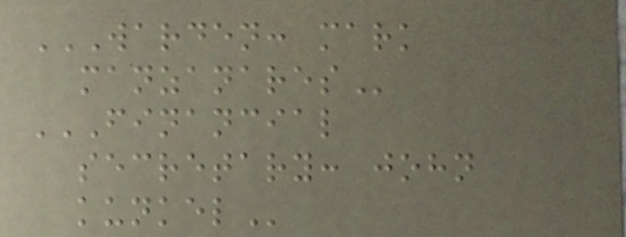WARDEN: MARK
MANZANARES
FINANCIAL
SECRETARY: JOHN
KUNKEL
